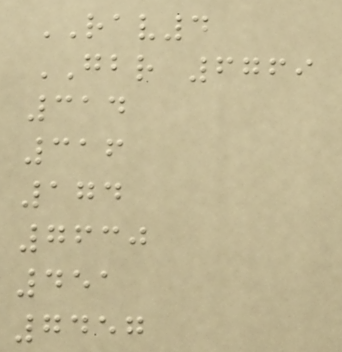RAV4
GBR 6769
314
316
174
7630
451
7457
